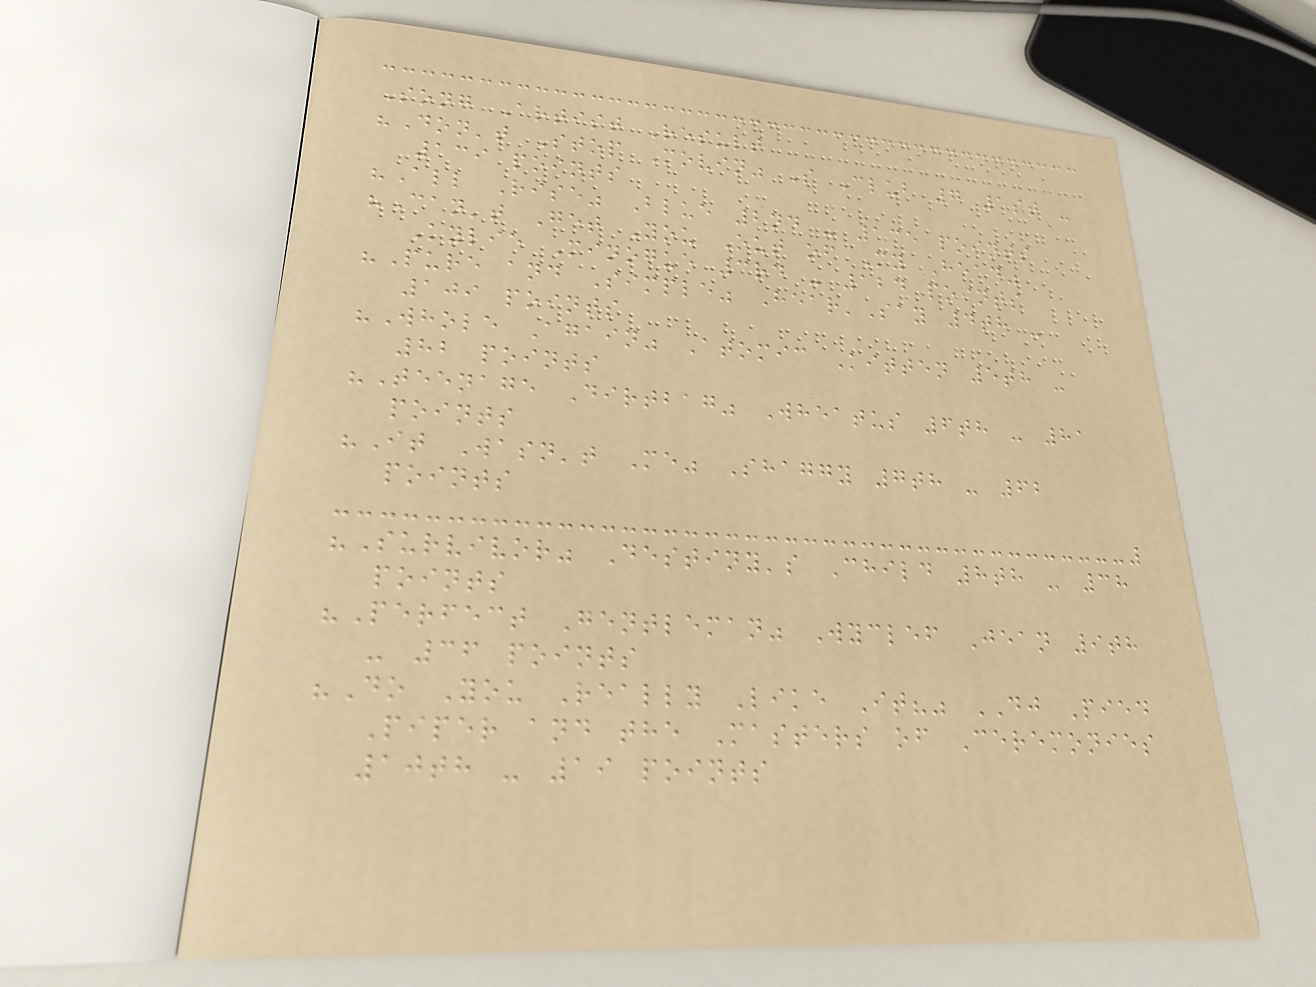Song Artist Result
"Don't Stop Movin" S Club 7 1st -
139 points
"All Rise" Blue 2nd - 135 points
"Can't Get You Out of My Head"
Kylie Minogue 3rd - 124 points
"Pure and Simple" Hear'Say 4th -
109 points
"Whole Again" Atomic Kitten 5th -
82 points
"Teenage Dirtbag" Wheatus 6th - 81
points
"It Wasn't Me" Shaggy 7th - 62
points
"Survivor" Destiny's Child 8th - 38
points
"Perfect Gentleman" Wyclef Jean 9th
- 36 points
"Do You Really Like It?" DJ Pied
Piper and the Masters of Ceremonies
10th - 19 points
